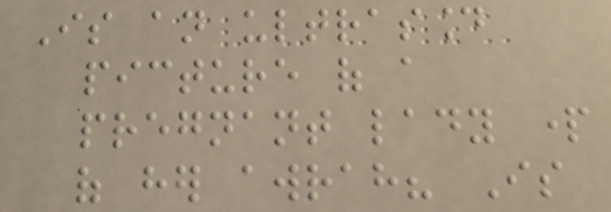Is an ultrasound
picture of a
pregnant lady part
of her awrah? Is
